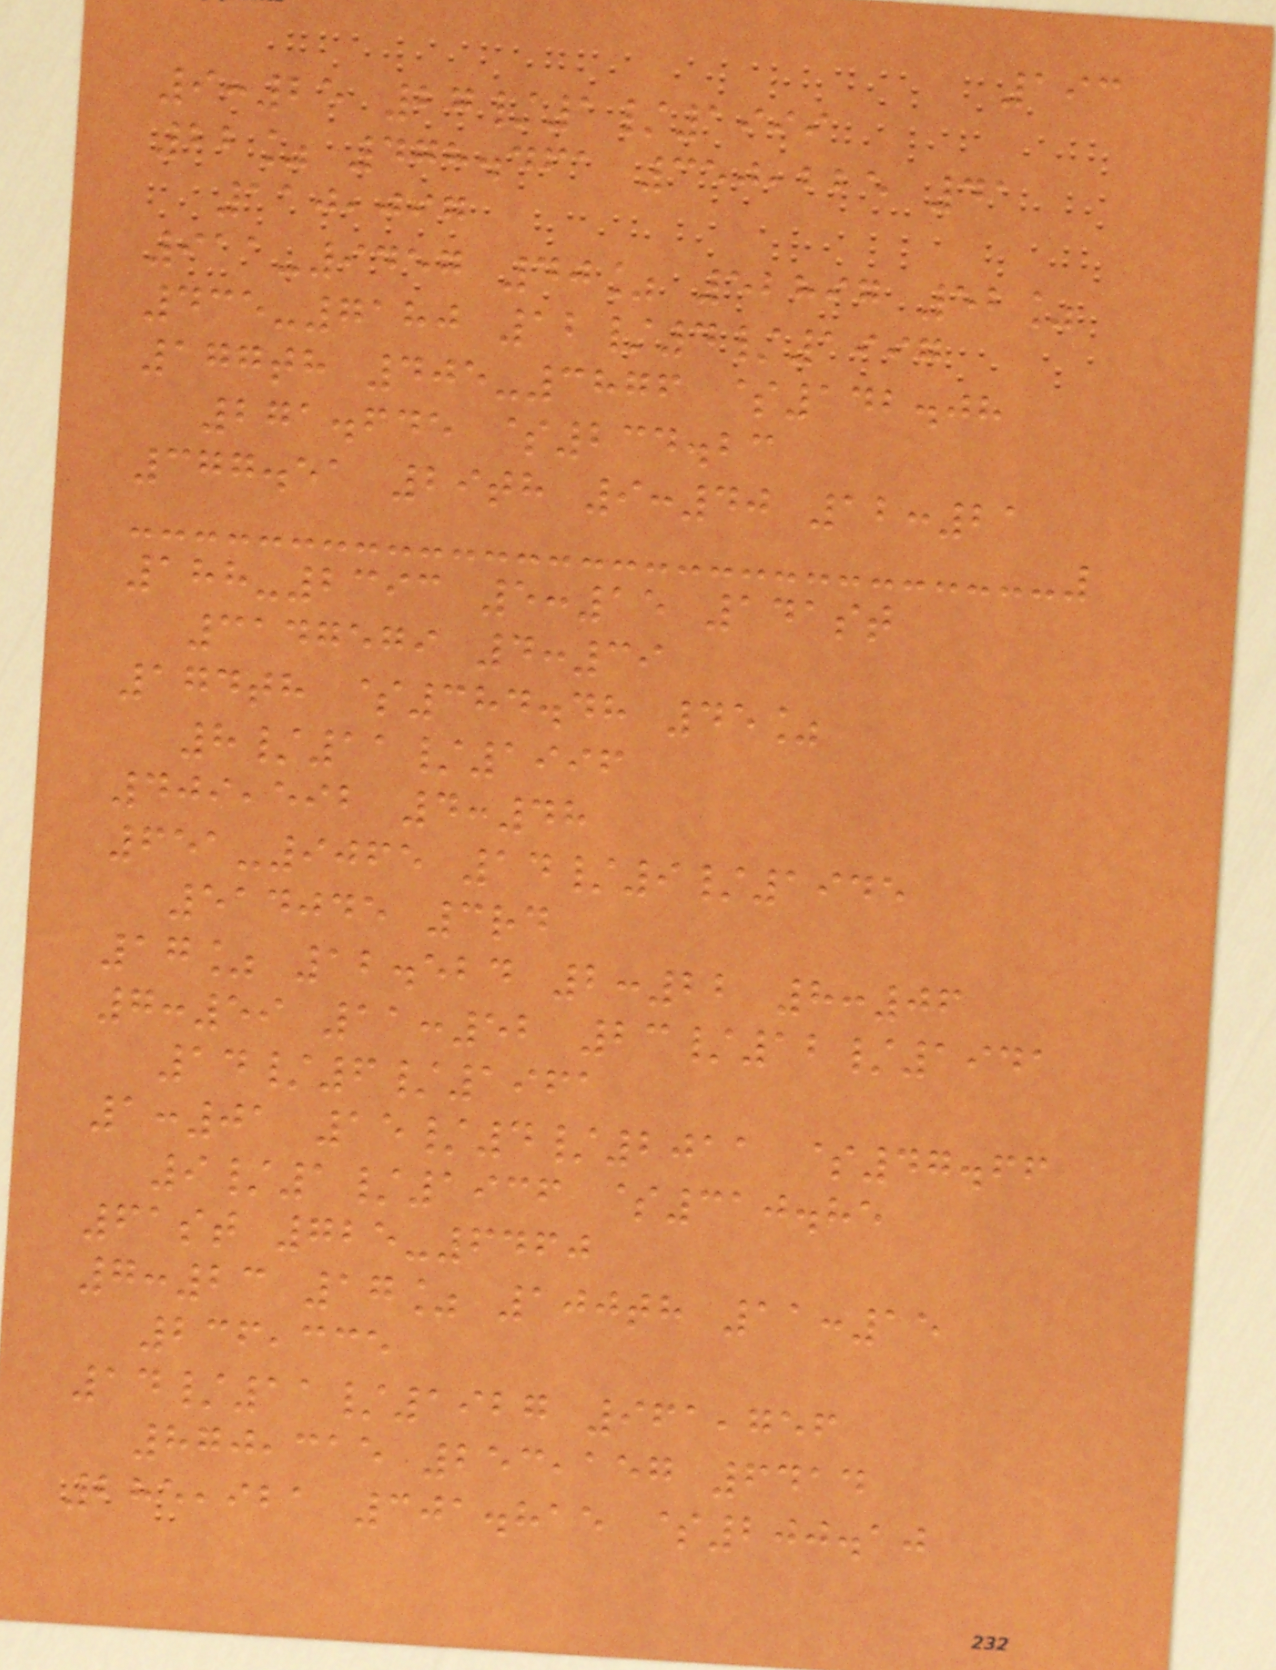193
9:25 27/1/1999
22% 478.461 350,225 41
110,097
911-9457 40% 52897 52%
435-7180 12/4/1997
177th 405-3876 $142.08
271.645 $234.23
377.51 29th 9:40 12:21
188-2393 5:15 141st
3147579 4:39
174th $384.48 45%
8/11/1996
409,592 4:48
651-9065 14/9/1945
514045 3rd
17% 12.524 2:22 8:06
7:59 11:52 23/12/1941
14/6/1961
1:01 15/4/2011 $47.66
9/1/1936 $310.85
61st 725-6460
7:23 17% 100th 11:15
236,335
14/11/1927 961,756
870,315 253,157 6414
285,921 301.815 $200.10
